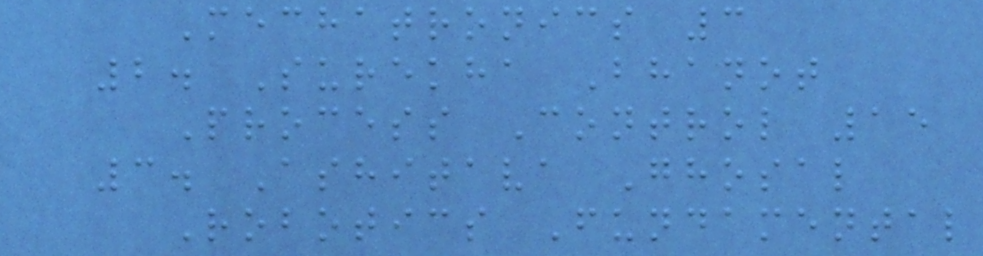Mechatronics 3
2. Surekha Bhanot
Process Control 15
3. Ashitava Ghosal
Robotics Fundamental
